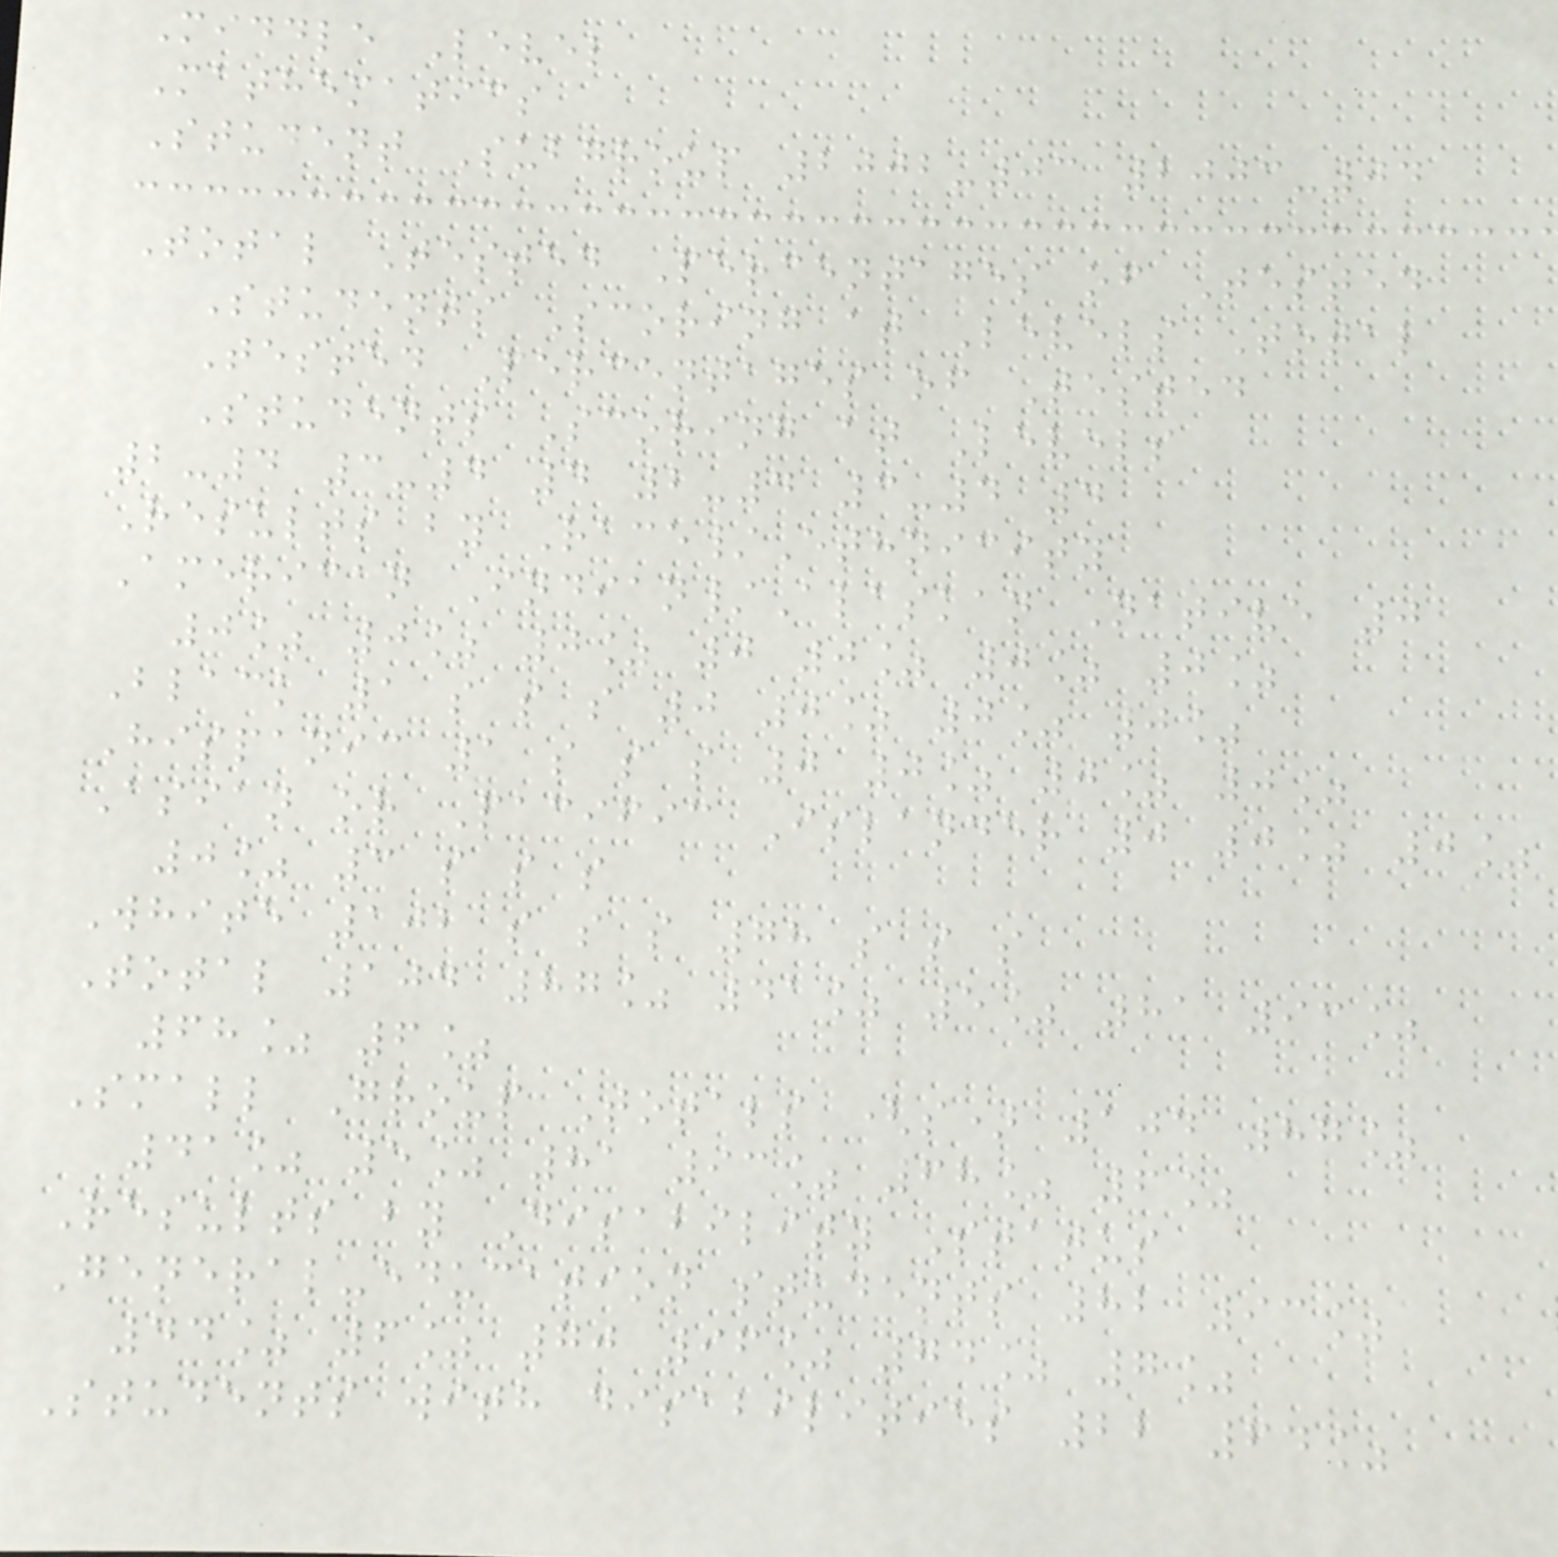Middle Level
Mathematics
Student Subgroup 2002-03 2003-04
Total Tested Percentages of Tested
Students Scoring at Levels Total
Tested Percentages of Tested
Students Scoring at Levels
2-4 3-4 4 2-4 3-4 4
Results by Race/Ethnicity
American Indian/Alaskan Native 0
0% 0% 0% 0 0% 0% 0%
Black 1 s s s 0 0% 0% 0%
Hispanic 1 s s s 0 0% 0% 0%
Asian or Pacific Islander 0 0% 0%
0% 3 s s s
White 102 s s s 78 s s s
Total 104 87% 41% 5% 81 93%
68% 6%
Small Group Totals (s) 104 87%
41% 5% 81 93% 68% 6%
Results by Disability Status
General-education students 82 93%
44% 6% 70 96% 74% 7%
Students with disabilities 22 64%
